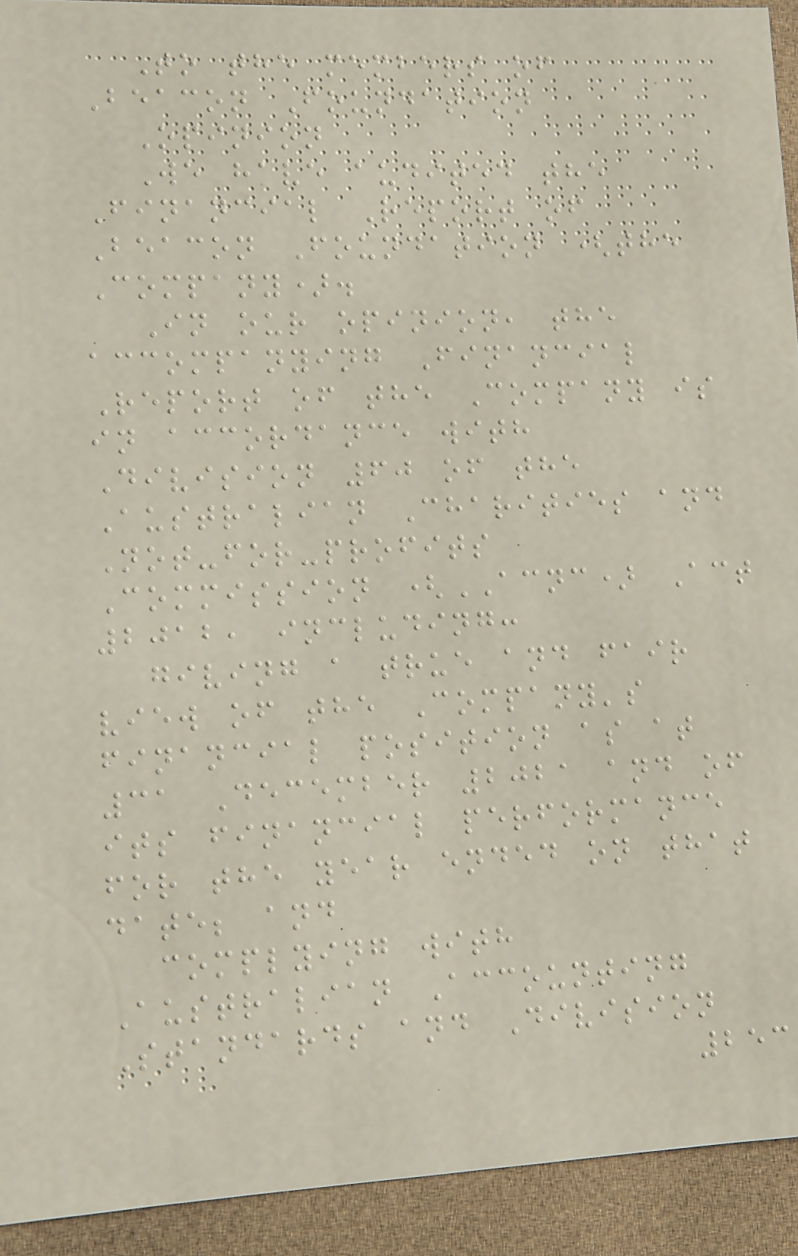To the members of
Beacon Foundation
Opinion
We have audited the
Financial Report of
Beacon Foundation (the
Company).
In our opinion, the
accompanying Financial
Report of the Company is
in accordance with
Division 60 of the
Australian Charities and
Not-for-profits
Commission (ACNC) Act
2012, including:
giving a true and fair
view of the Company's
financial position as at
31 December 2021 and of
its financial performance
for the year ended on that
date; and
complying with
Australian Accounting
Standards and Division
253
